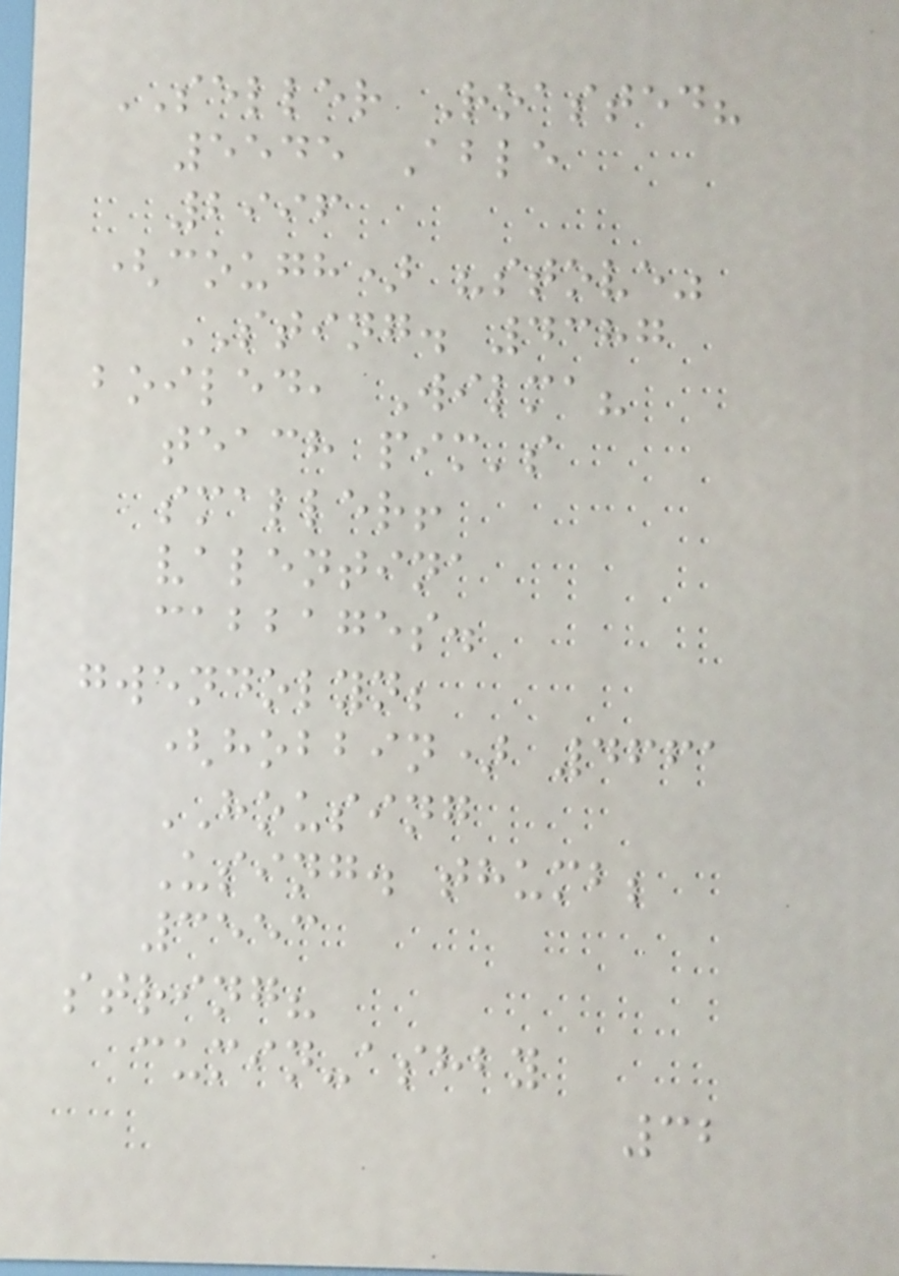SELLER Roasted?
5545 Able
2996
(cough) "stove"
STING. 4387
boiled, Wilma?
teach pim's
smaller!
valentina
cabbages.
gwendolyn;
(hobbin) 4661
HOUSING
Using. thumb;
3553
string?
cumin-ashby
32
